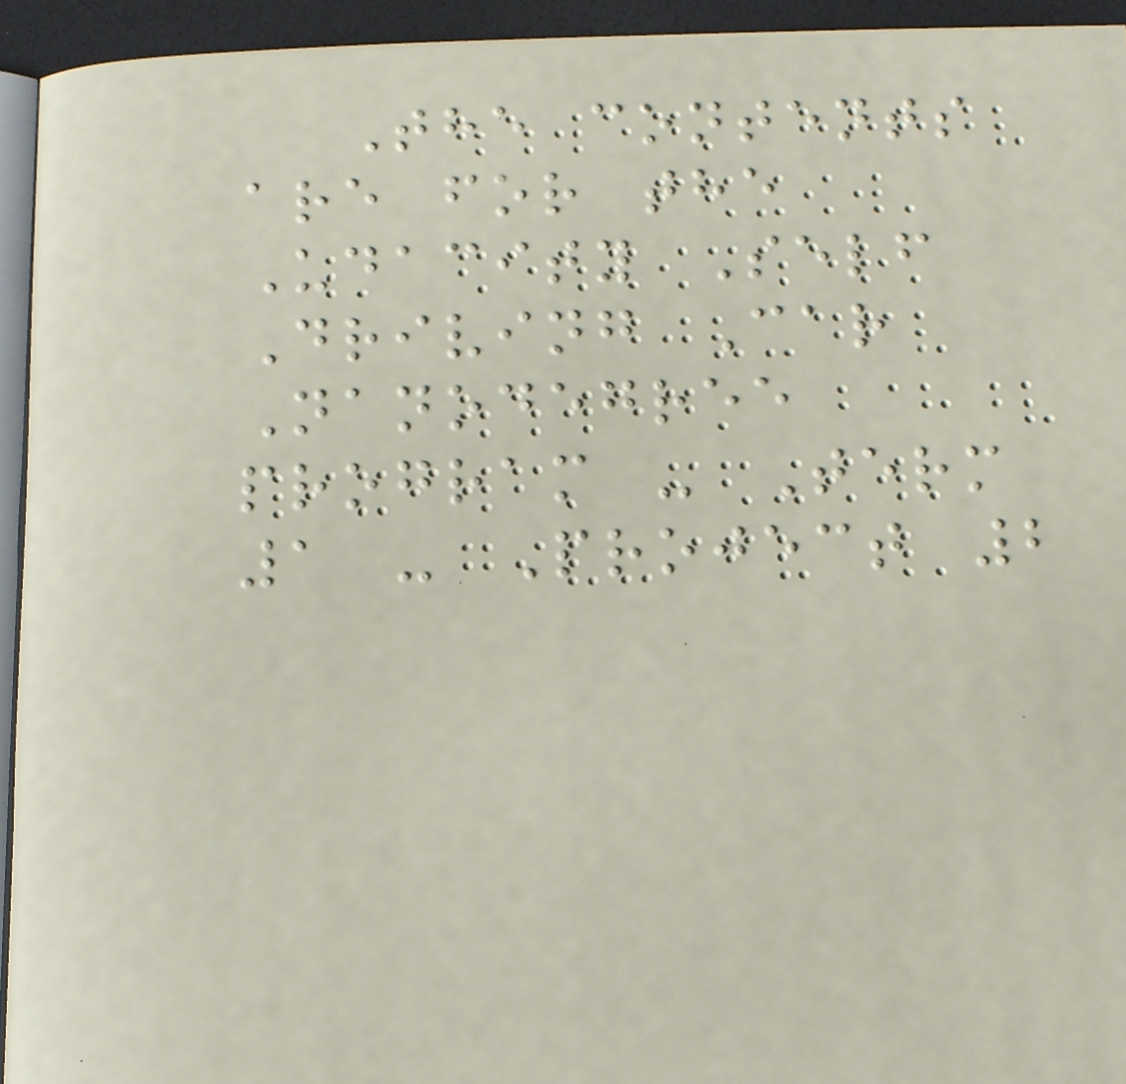The contents
are for the
Udacity Self
Driving Car
Nanodegree
program - Term
1 - Project 2
